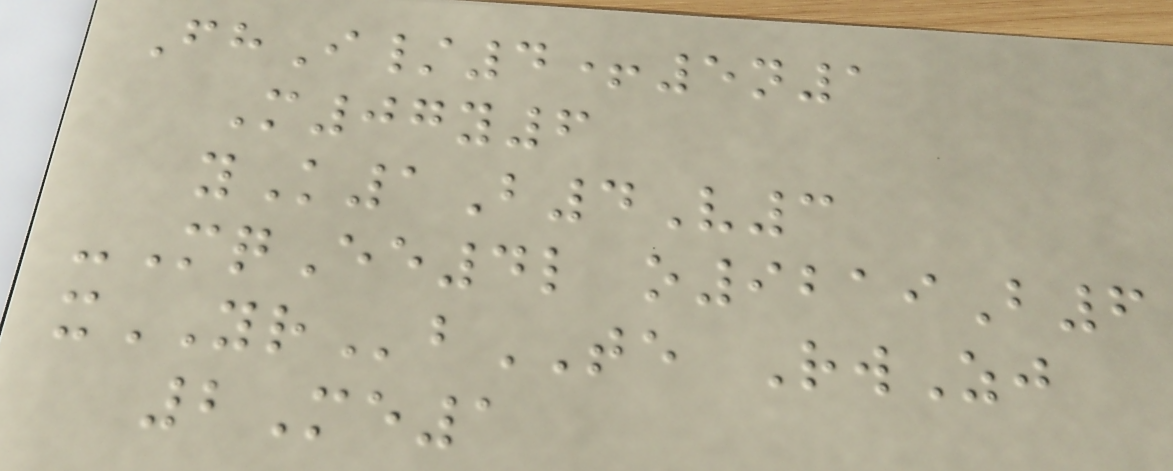FhI/4+5n1
M07y6
yK1B4V3
-MqEe4l o9219B6
xYRbTE RwZj
2Me1
